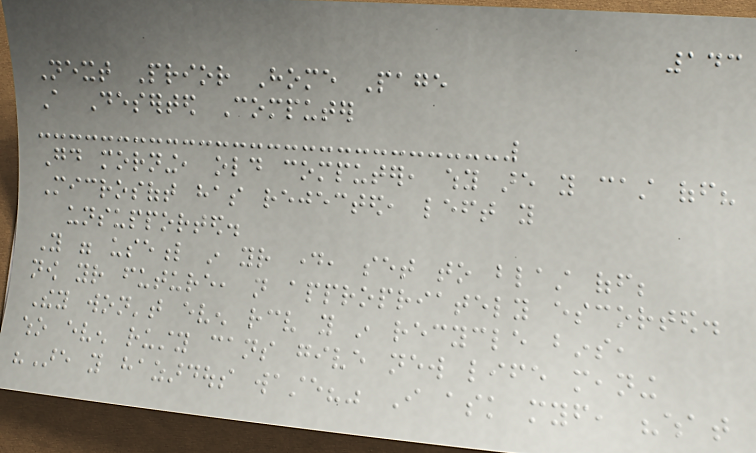143
Next Prior Home Page
A Deserted Computer
Good morning, old computer, why are you cast off?
Microsoft has rejected, left you
unsupported.
You were useful in your day, set to blast off;
now your future, not appropriately escorted.
They won't even receive you in recycle bins,
who even rusty cans give new life meaning
"Are you hazardous waste?" I ask myself, "what
